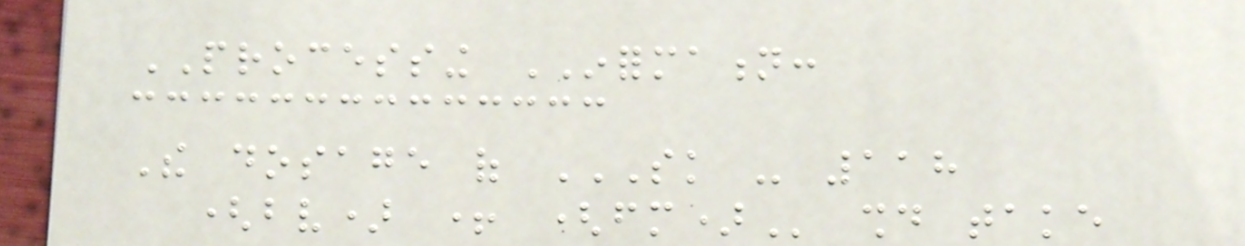PROCESSING INFORMATION:
The dosage of SK - 118
(BV) + (FM) should take
